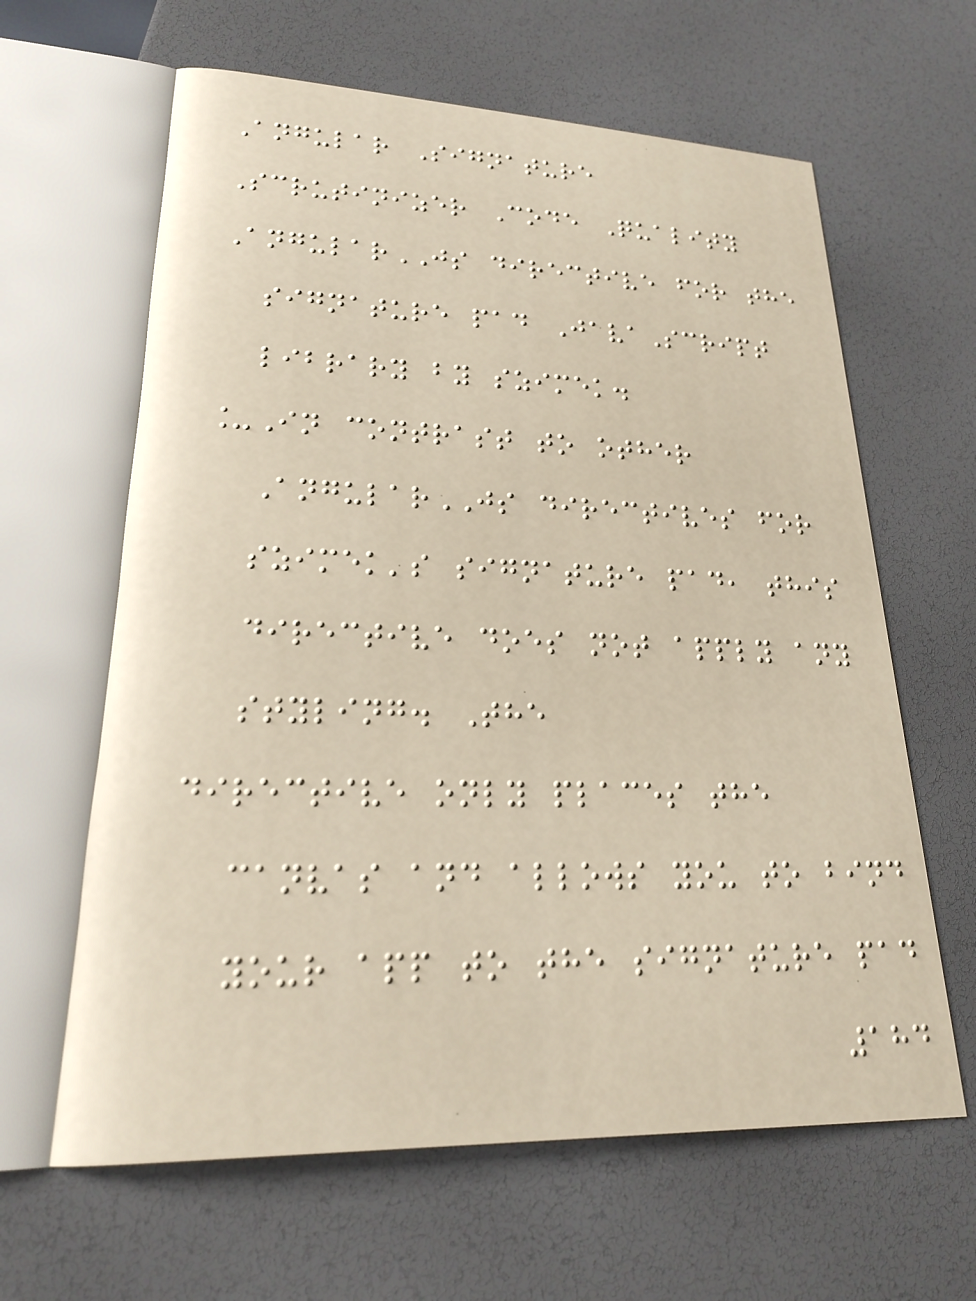Angular Signature
Scrutinizer Code Quality
AngularJS directive for the
signature pad JavaScript
library by szimek.
_In contrast to other
AngularJS directives for
szimek's signature pad, this
directive does not apply any
styling. The
directive only places the
canvas and allows you to bind
your app to the signature pad
184
